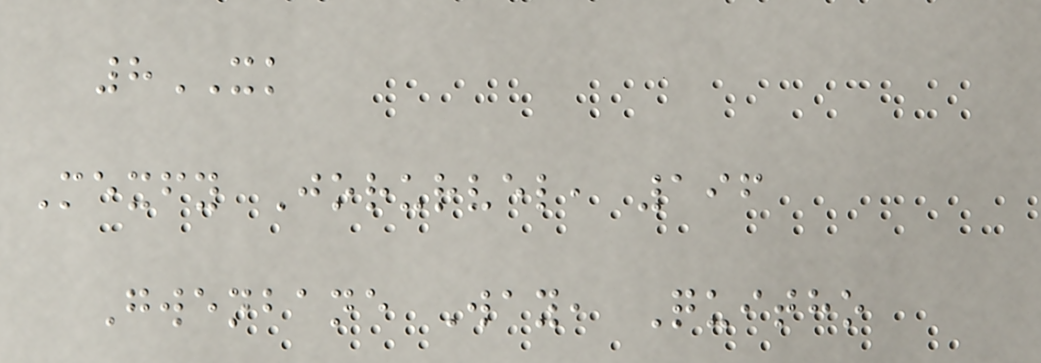8XK
Mexfy Jorurvel, 196
Gwenbane Way, Quitho
